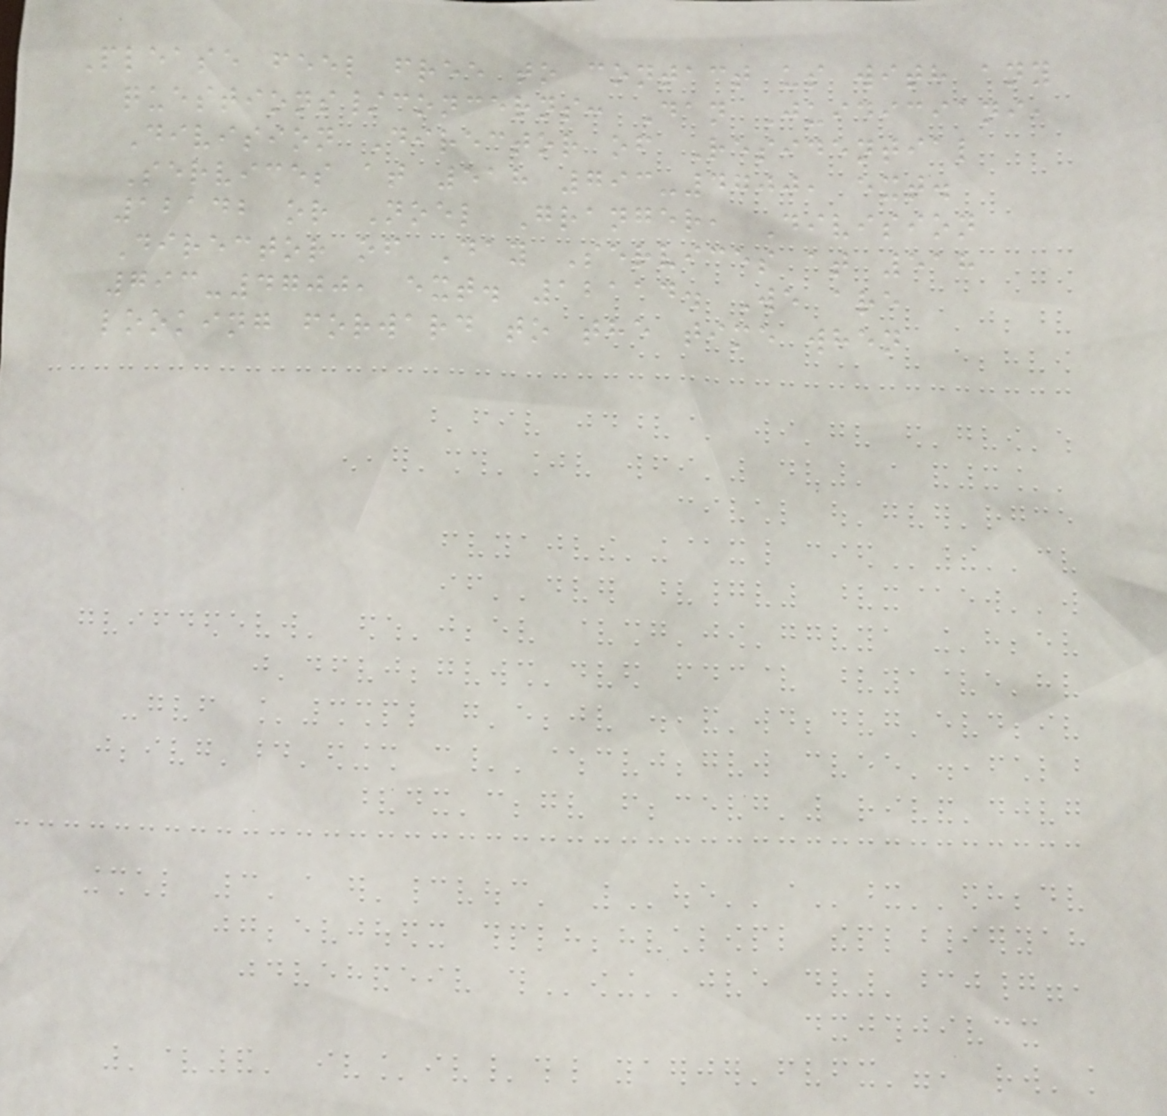Please feel free to contact us with any
questions/concerns: Dan Juidiciani,
Division Director of Residential
Services at 518 793-4700, ext.
12142 or Noel Granger, Division
Director of Day Services at 518
793-4700, ext. 12114. We are
looking forward to the time when
